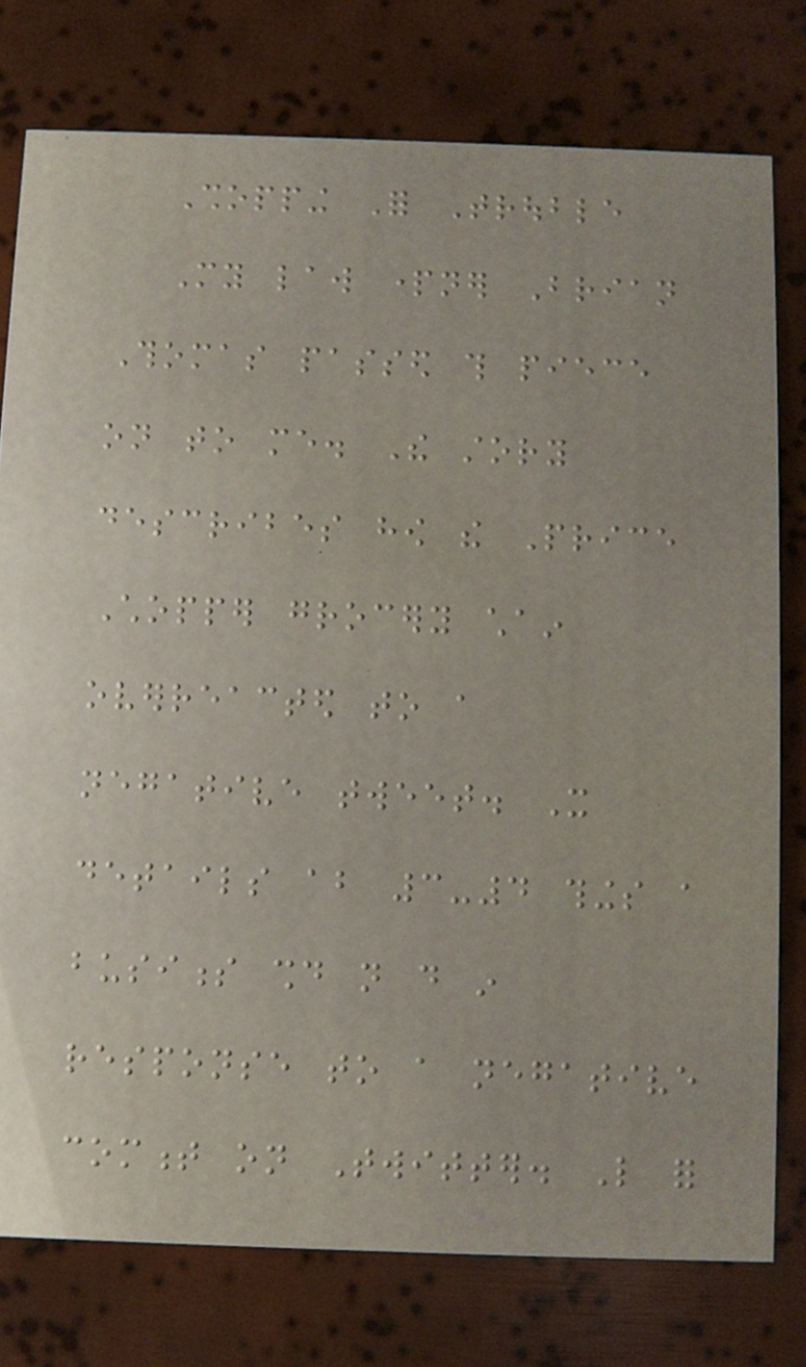Shopping For Trouble
My law partner Brian
Thomas passed this piece
on to me. The story
describes how the Price
Chopper grocery chain
overreacted to a
negative tweet. It
details about 3-4 things a
business should not do in
response to a negative
comment on Twitter. Like for
